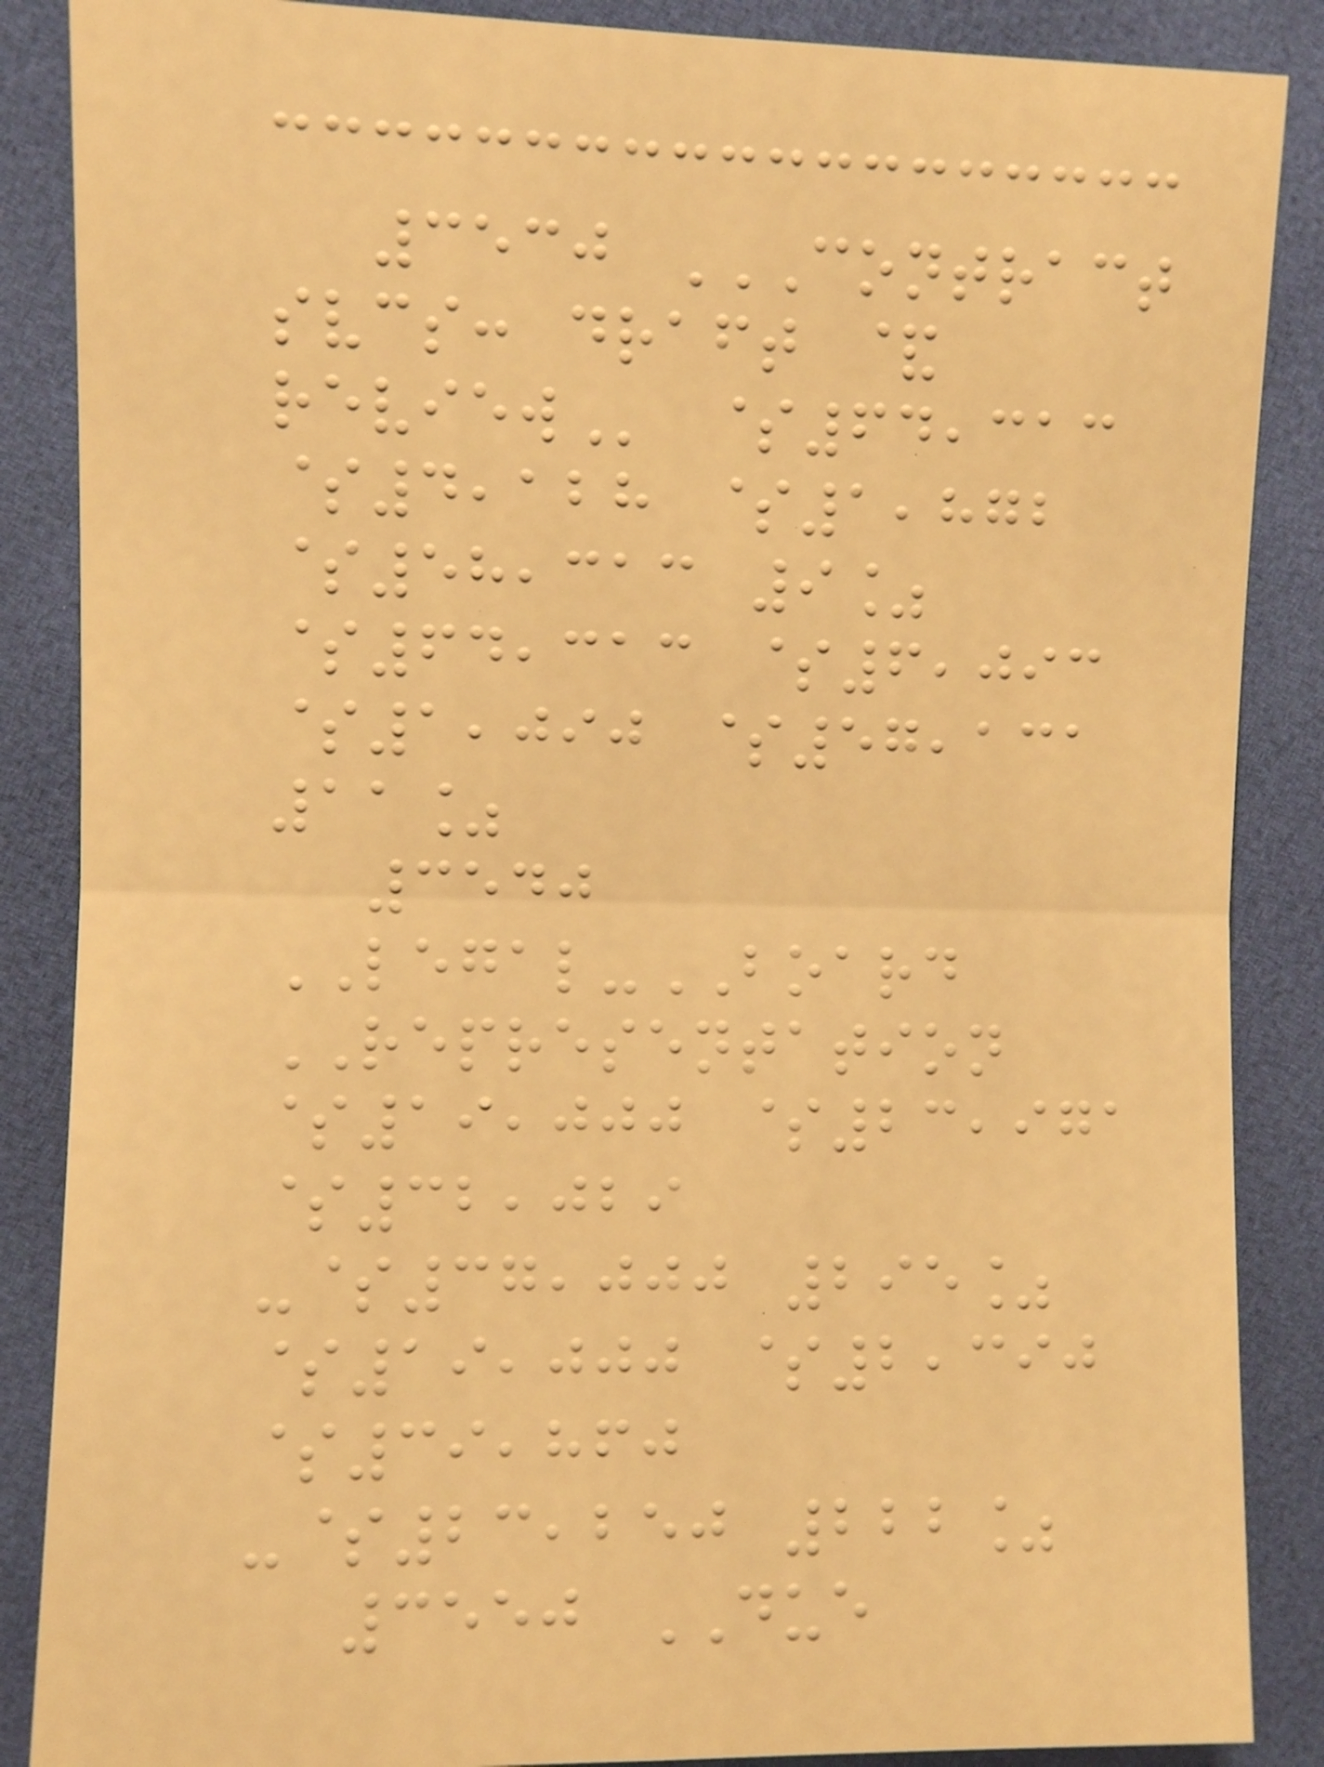3530 CONTRACT
SVCS: DRAFT &
REVIEW $64,313
$4,128 $1,872
$58,313 9%
$64,313 $6,093
$1,090 $57,131
11%
3540
LEGAL-BOARD
REPRESENTATION
$19,000 $23,971
$32,029
-$37,000 295%
$19,000 $2,390
$39,860
-$23,250 222%
3550 DUE
